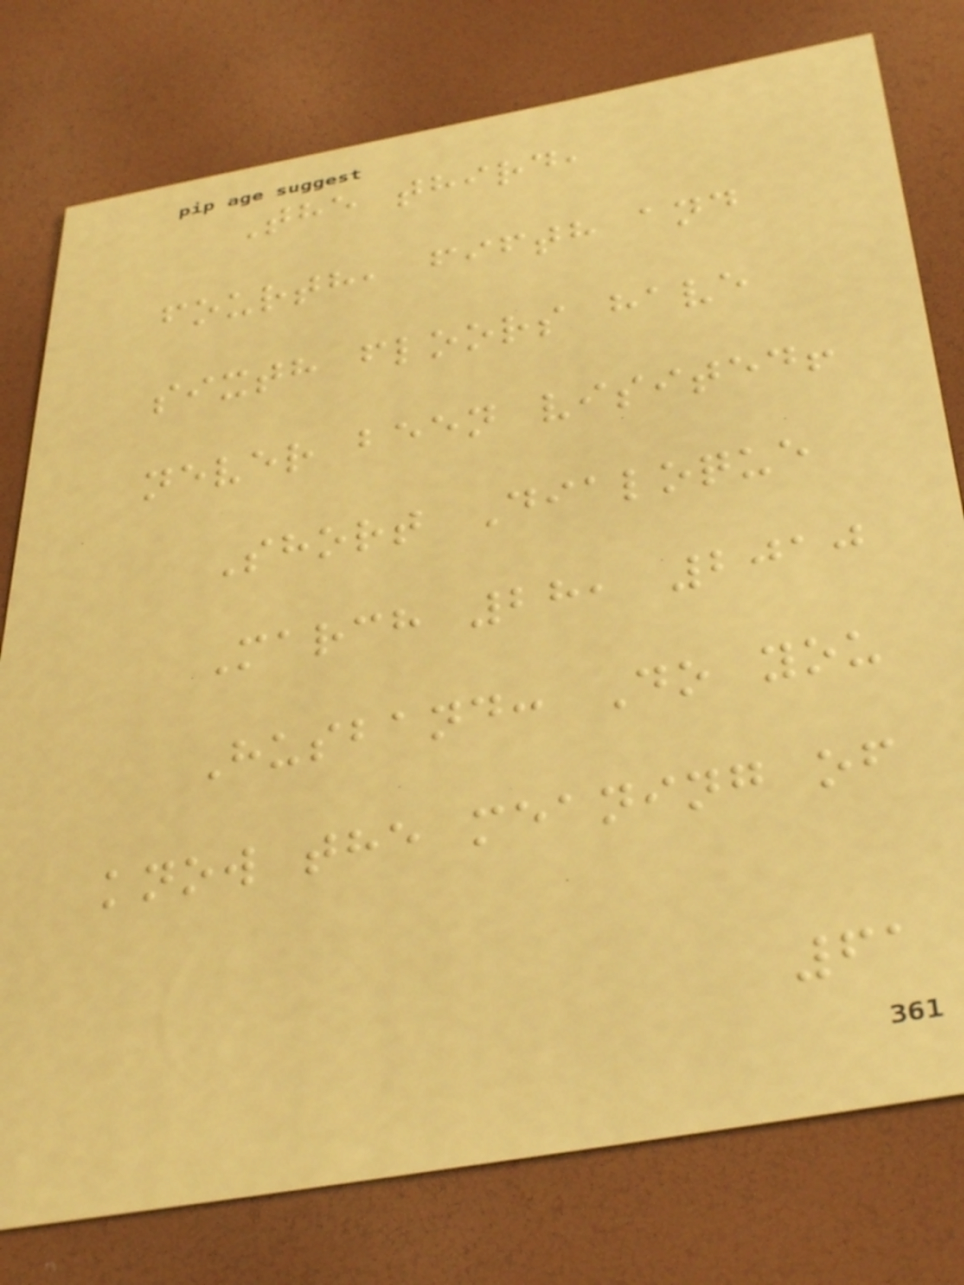The third,
fourth, fifth and
sixth floors have
never been visited!
Short Dialoque
March 28, 2010
Husband: Do you
know the meaning of
61
